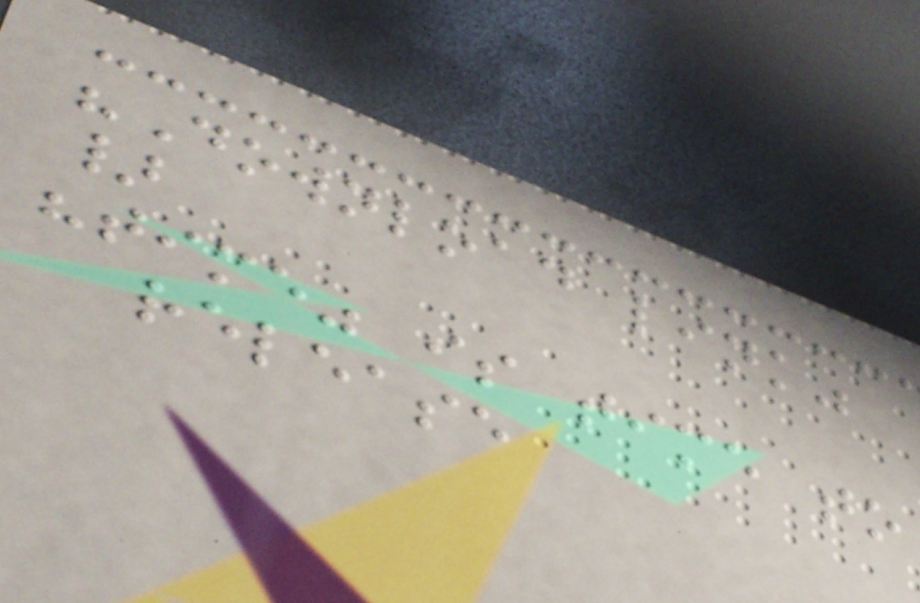"Download link"
}
"time" is time to
release
